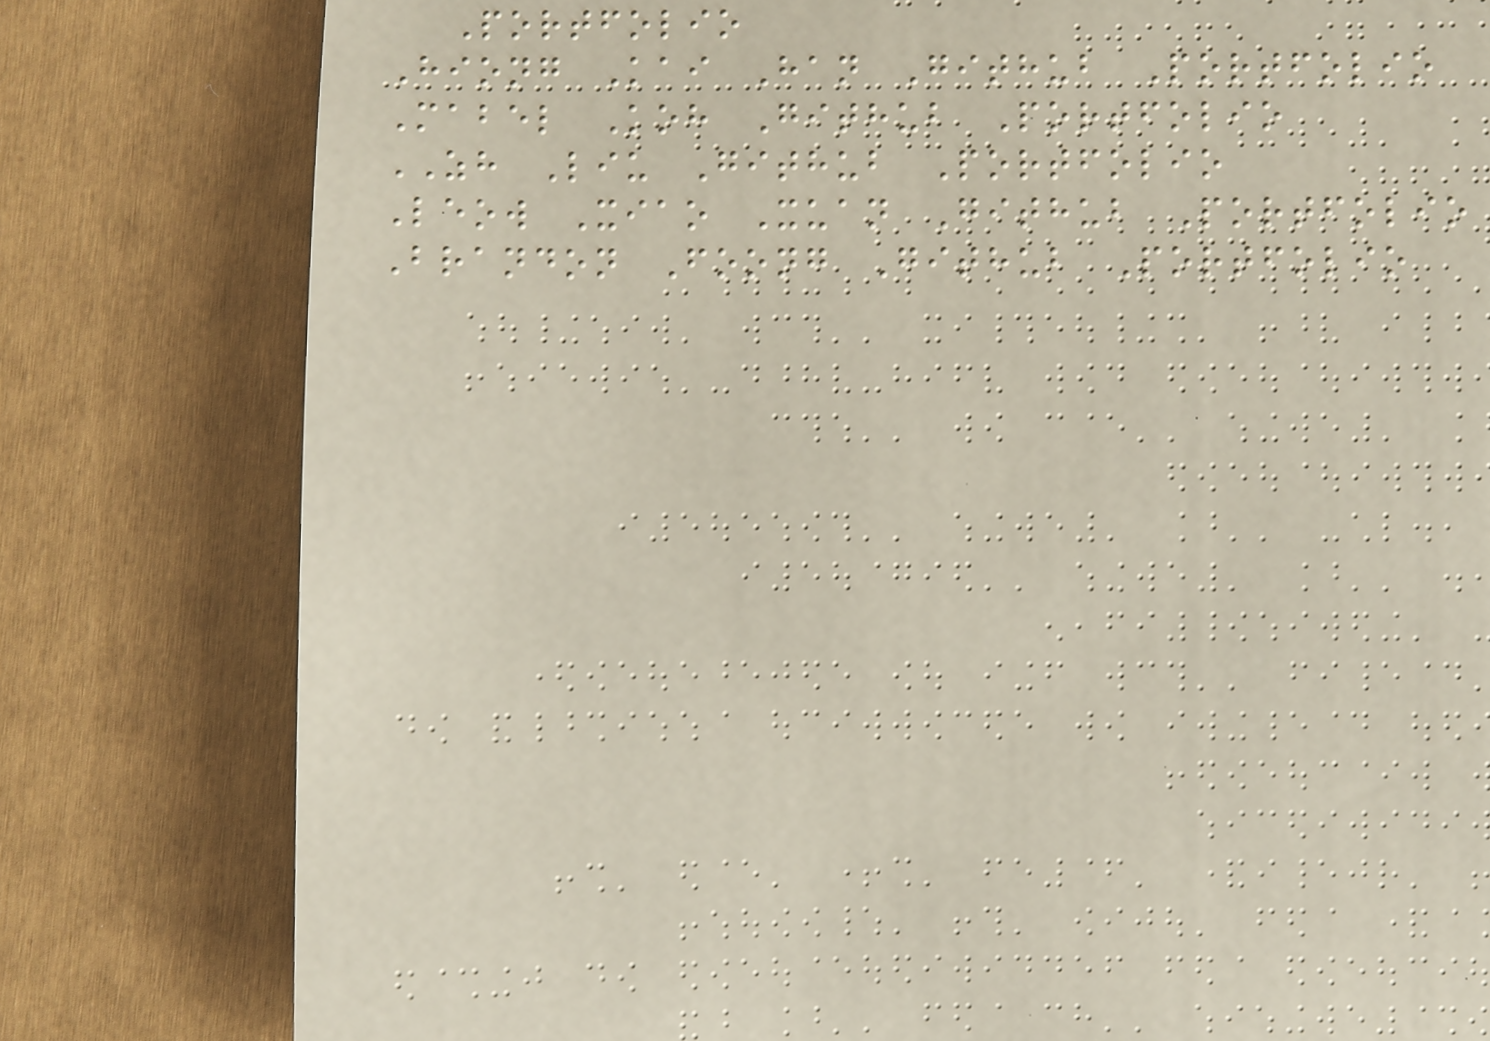Portfolio
Hiong Kai Han Github Portfolio
Mabel Koh Github Portfolio
ZH Liu Github Portfolio
Leow Xiao Xuan Github Portfolio
Brandon Foong Github Portfolio
